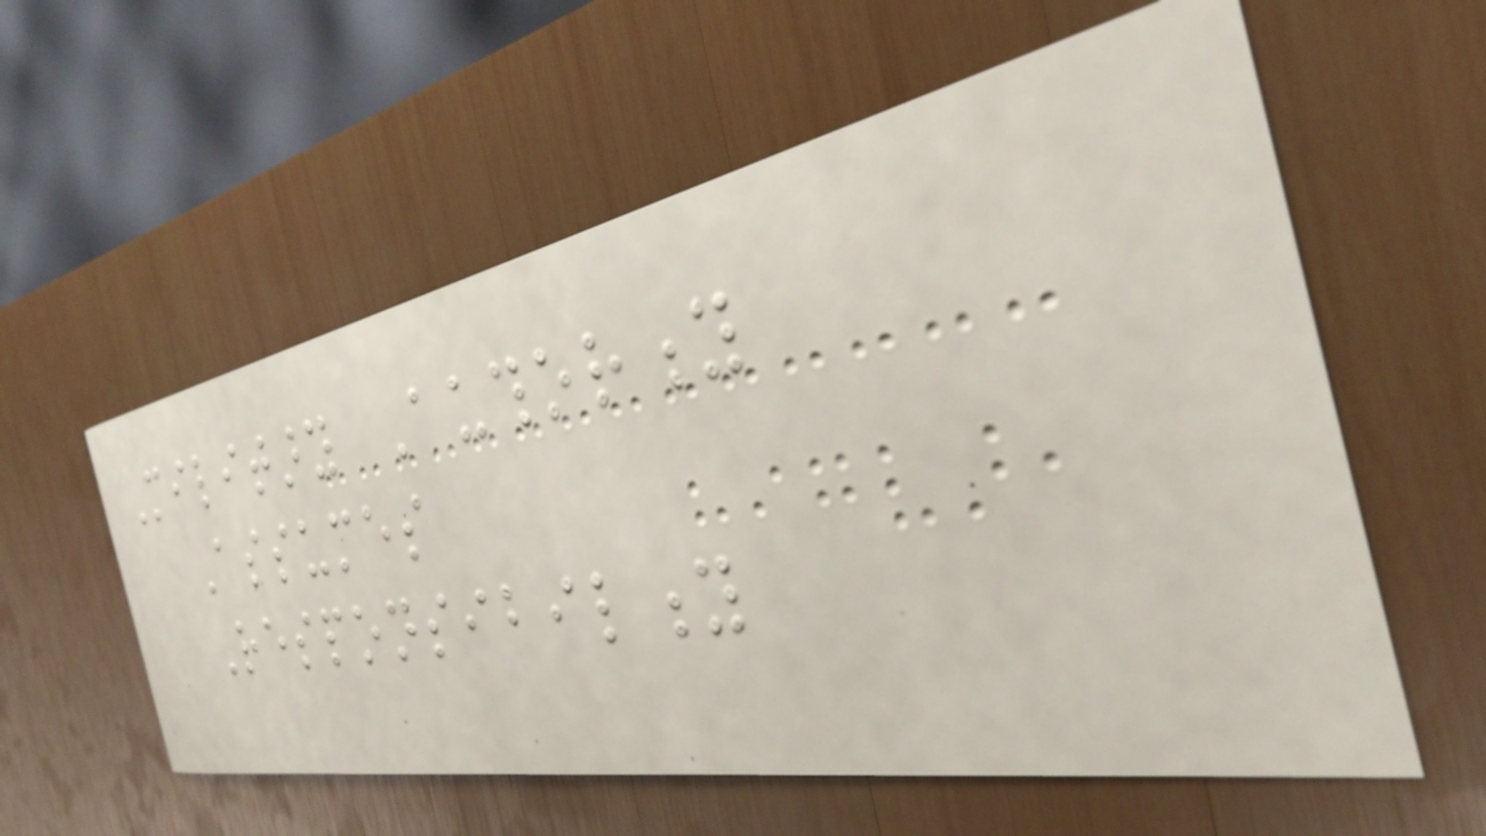Military Authority
Assumes
Responsibility
